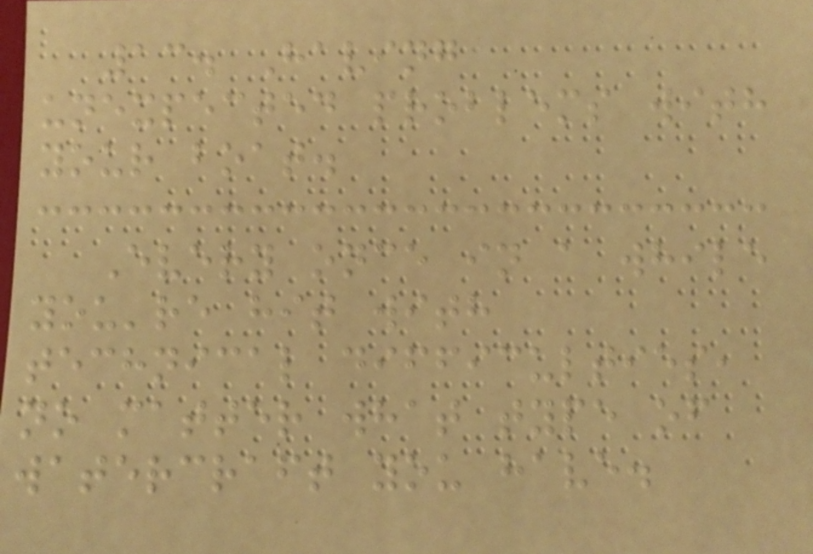13. Having
unexpected problems with
your boat.
Every once in a while
you're hit with
technical difficulties,
no matter what type of
watercraft you have.
